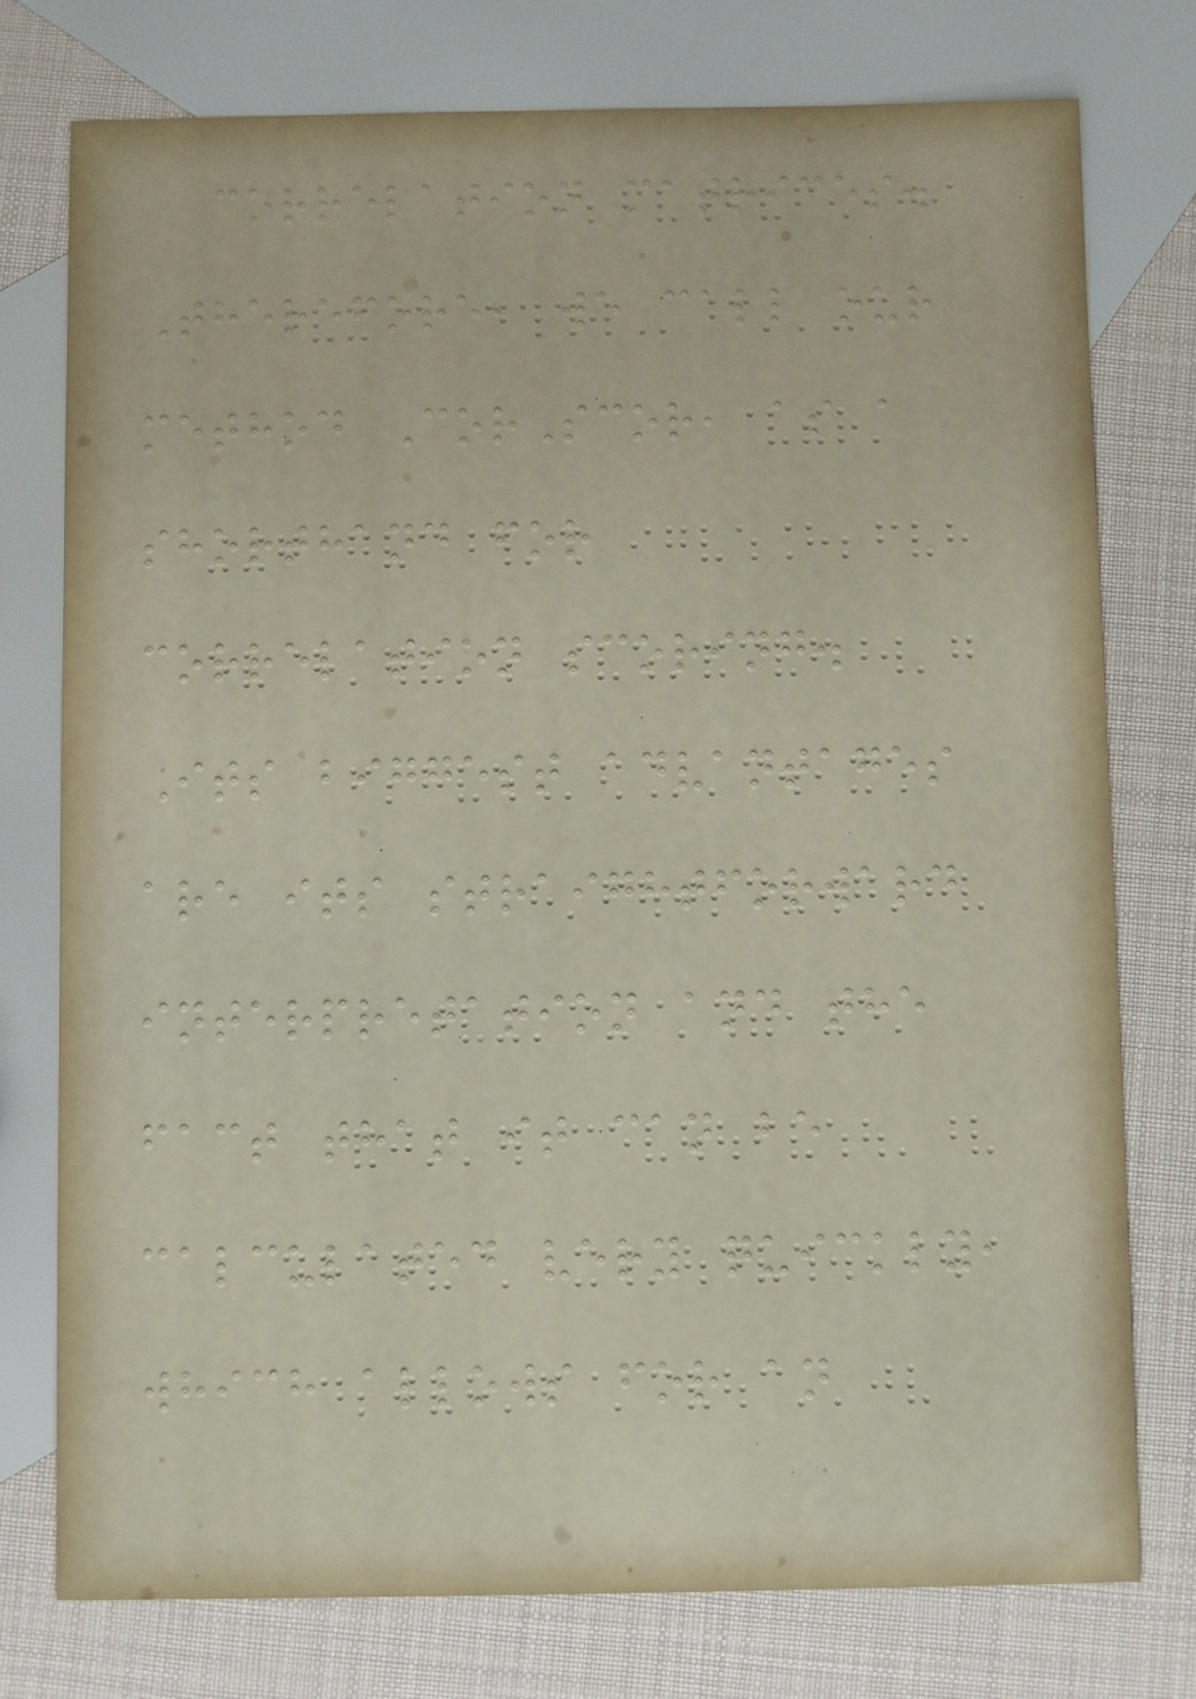correlation matrices.
Therefore, we call our
method CorScor, as a
shorthand for
correlation scoring.
Its biggest advantages
are its straightforward
interpretation and the
fact that it can be
calculated very quickly,
which allows for an
